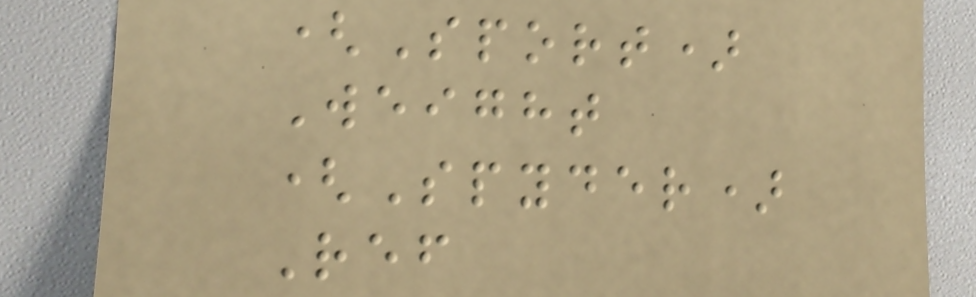(Sport)
Weight
(Spyder)
Ref
